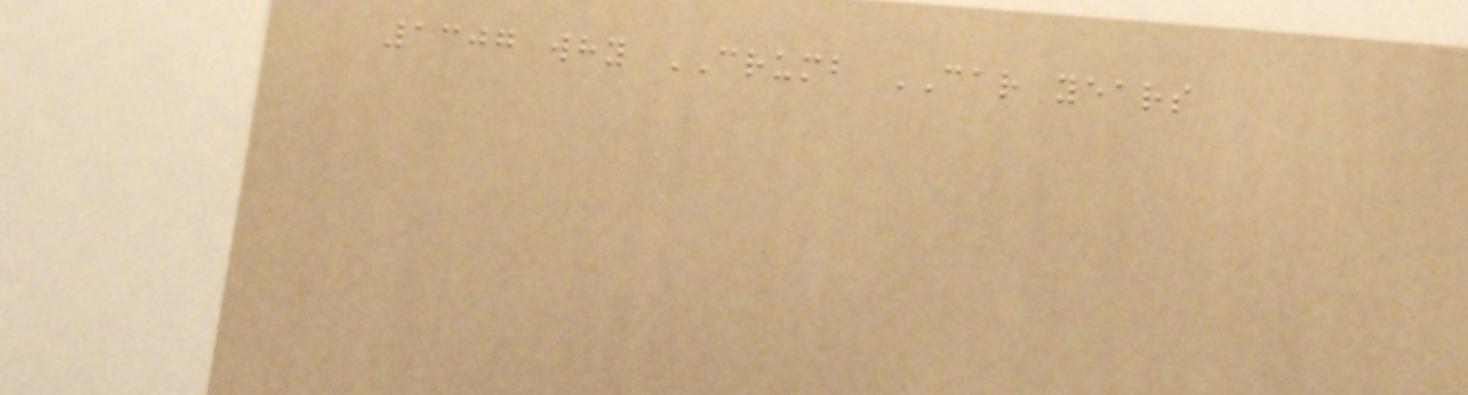1307 why CRUMB CAR years
